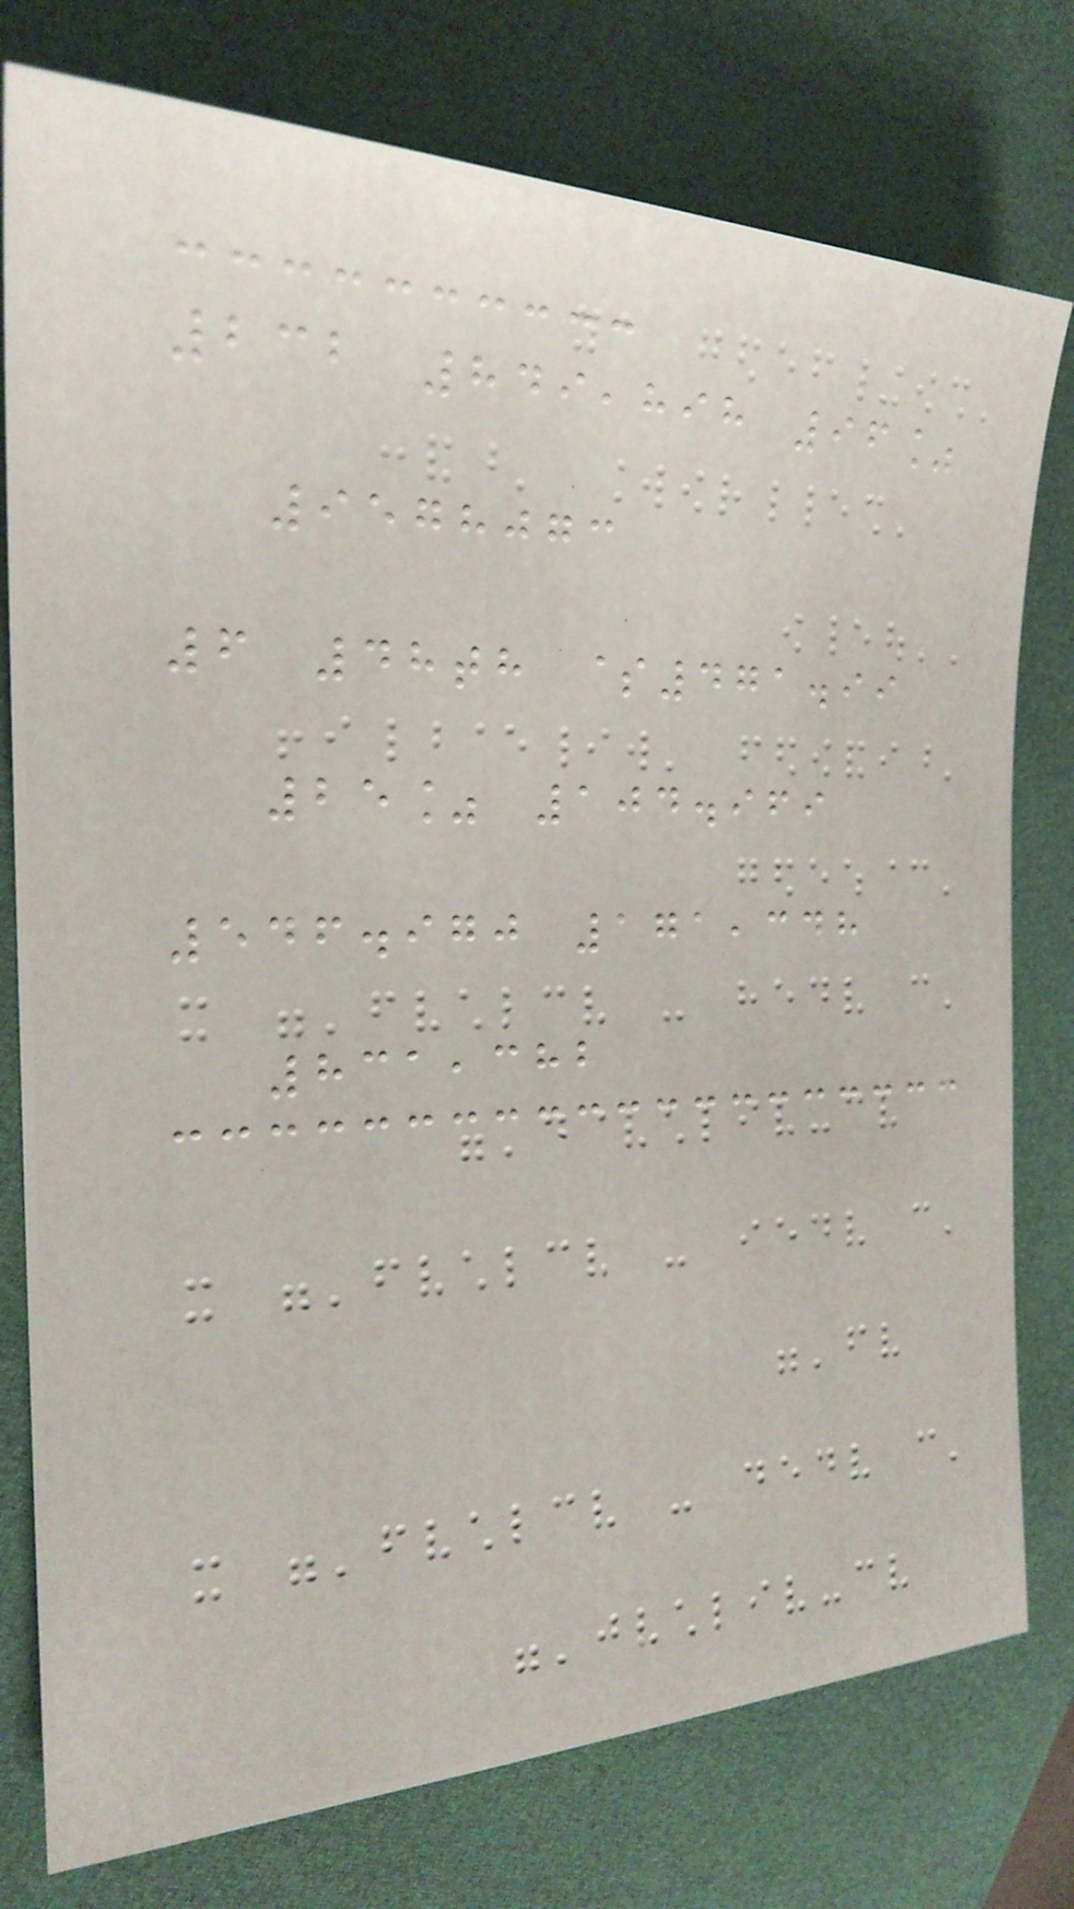232 849,898 96%
9578073
6 48th $471.99
25% 104.969
546.970 171,348
831,382
